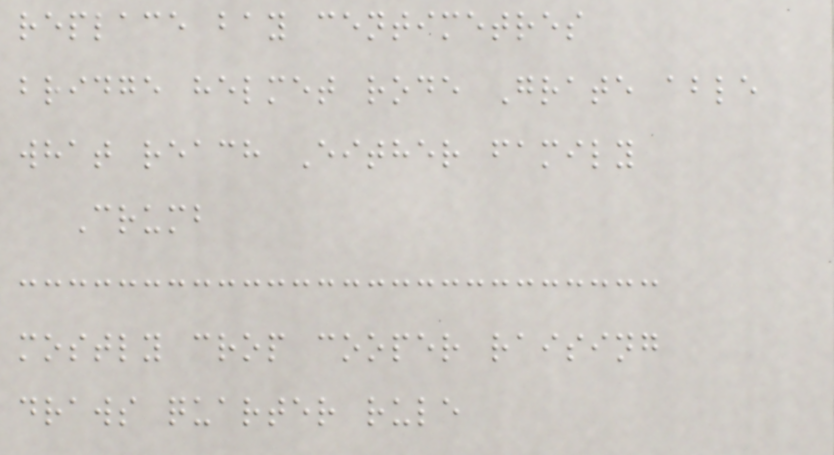replace bay centimetres
bridge helmet rode Grate able
what reach Either family
Crumb
mostly crop cooper raising
draws quarter rule
